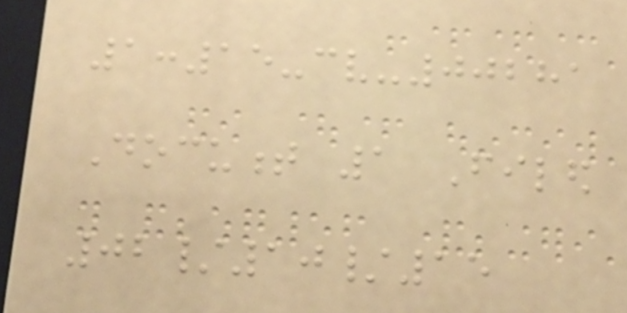1:15-cv-00281
Document 1 Filed
02/10/15
